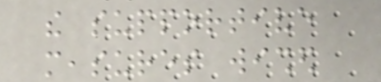the supportive
measures wished
